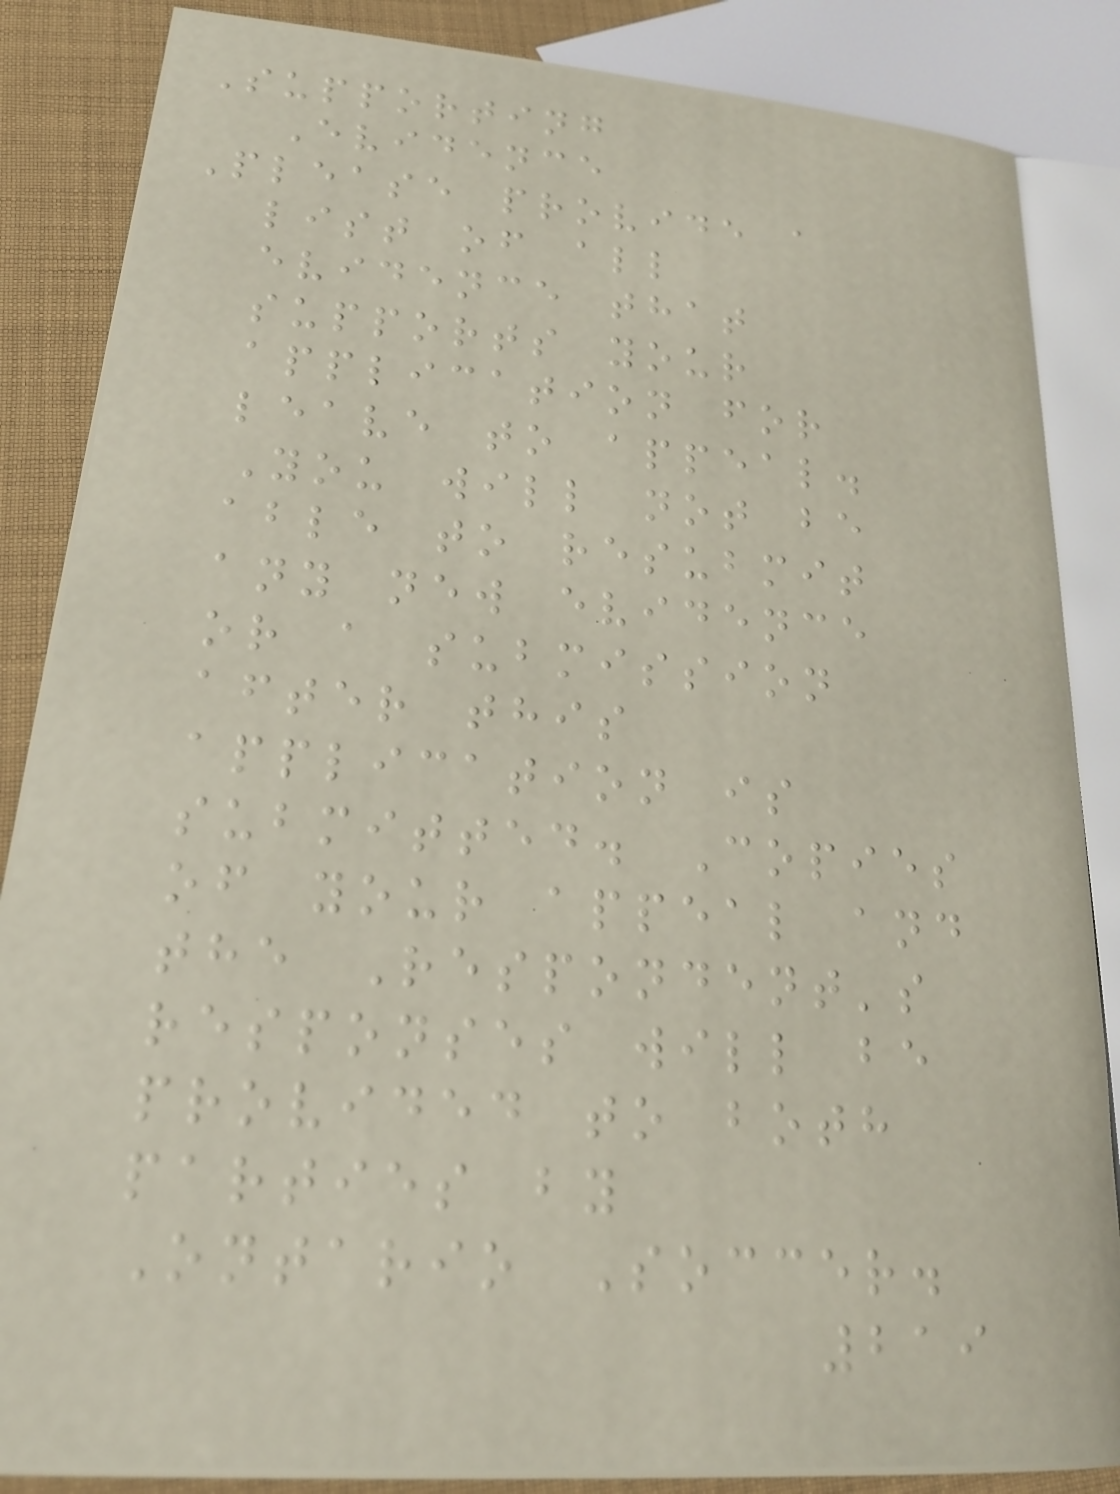Supporting
Evidence
Please provide a
list of all
evidence that
supports your
application for
leave to appeal.
You will not be
able to resubmit
any new evidence
or a submission
after this
application is
submitted. Copies
of your appeal and
the Respondent's
responses will be
provided to both
parties by
Ontario Soccer.
219
